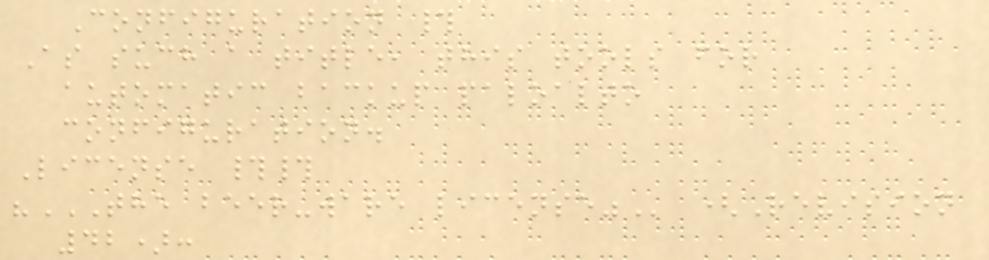Configuration #
As such a title, this tools for
automatic backup paloalto
configuration.
License ##
"THE BEER-WARE LICENSE" (Revision
42):
